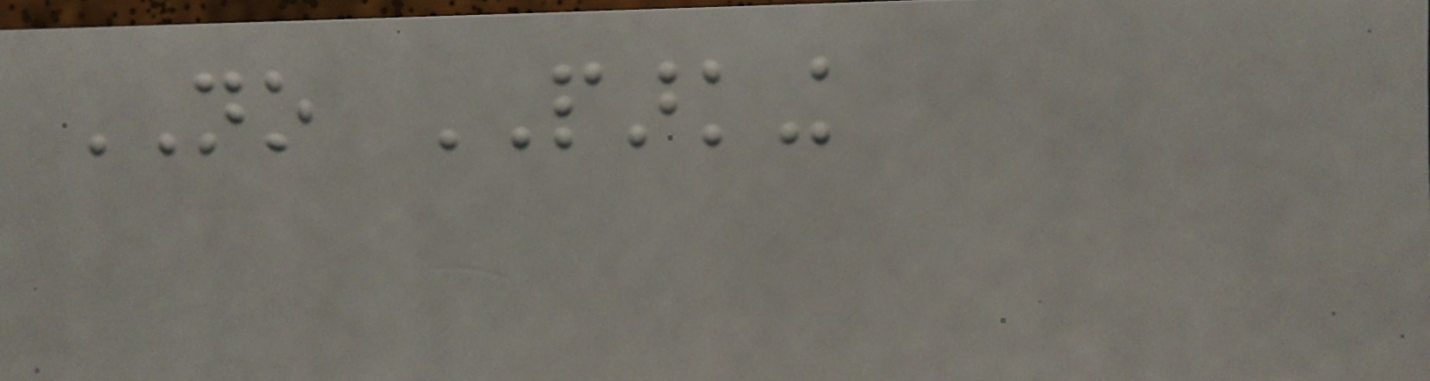NO PARKING
